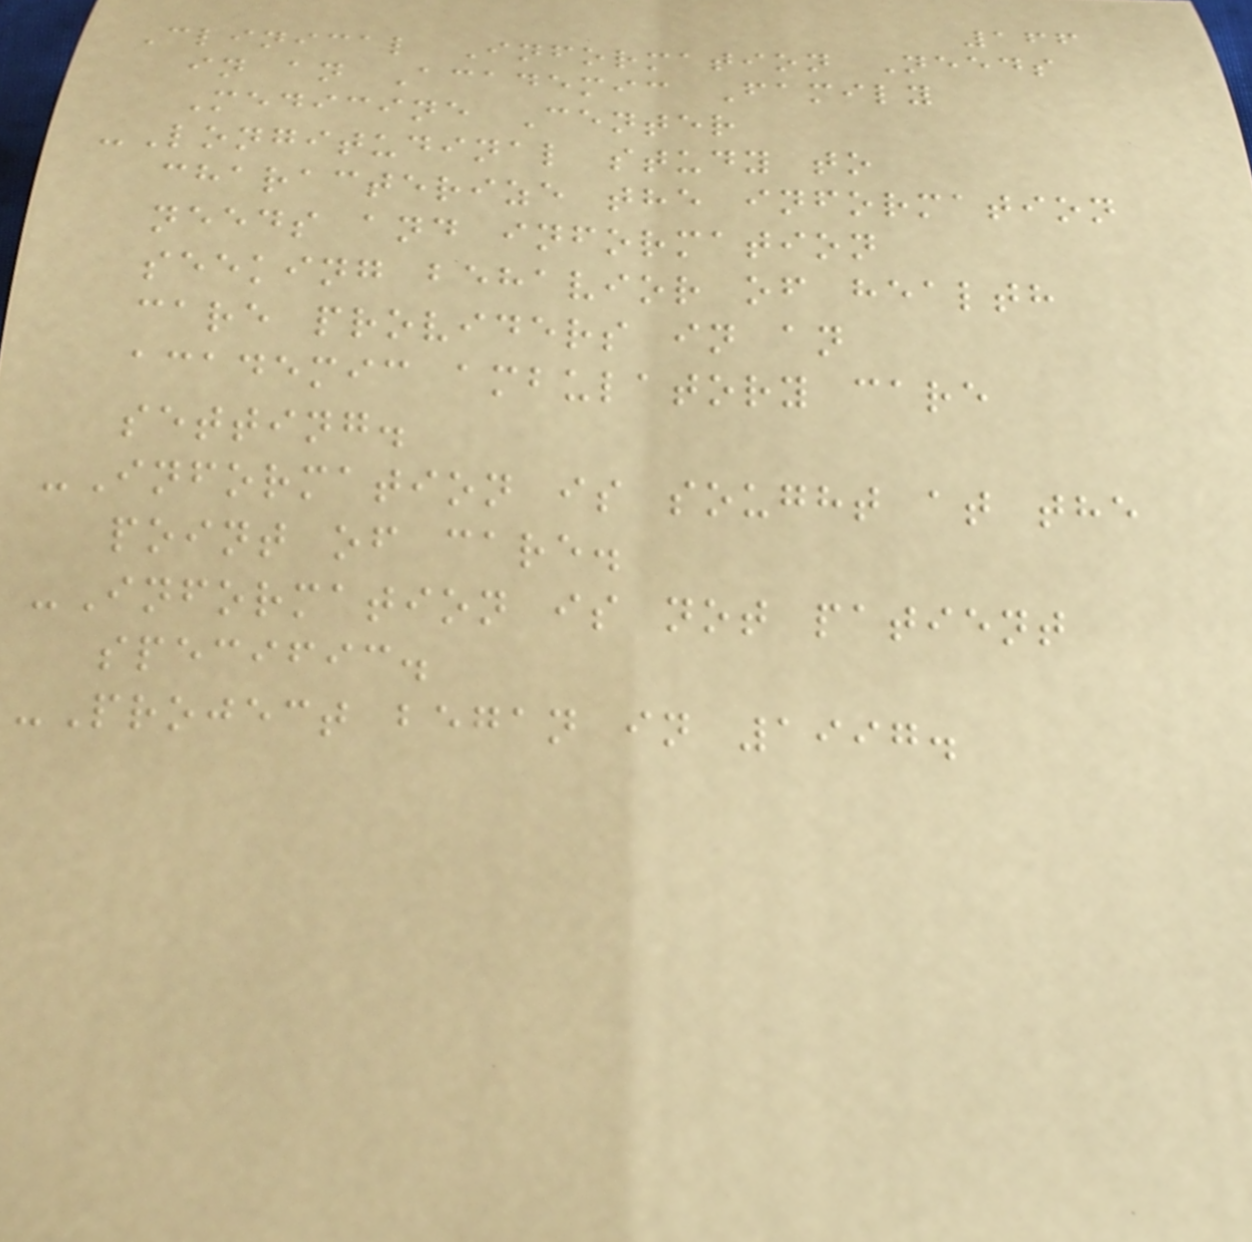166
Clinical Information Needs
in an Academic Family
Medicine Center
-Longitudinal study to
characterize the information
needs and information
seeking behavior of health
care providers in an
academic ambulatory care
setting.
-Information is sought at the
point of care.
-Information is not patient
specific.
-Project began in 1997.
